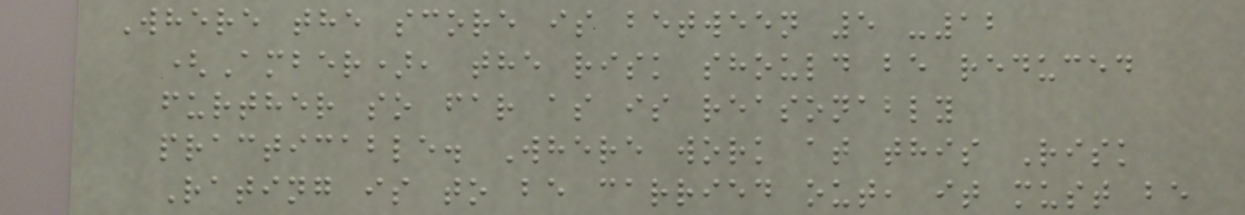Where the score is between 5 -12
(Amber), the risk should be reduced
further so far as is reasonably
practicable. Where work at this Risk
Rating is to be carried out, it must be
